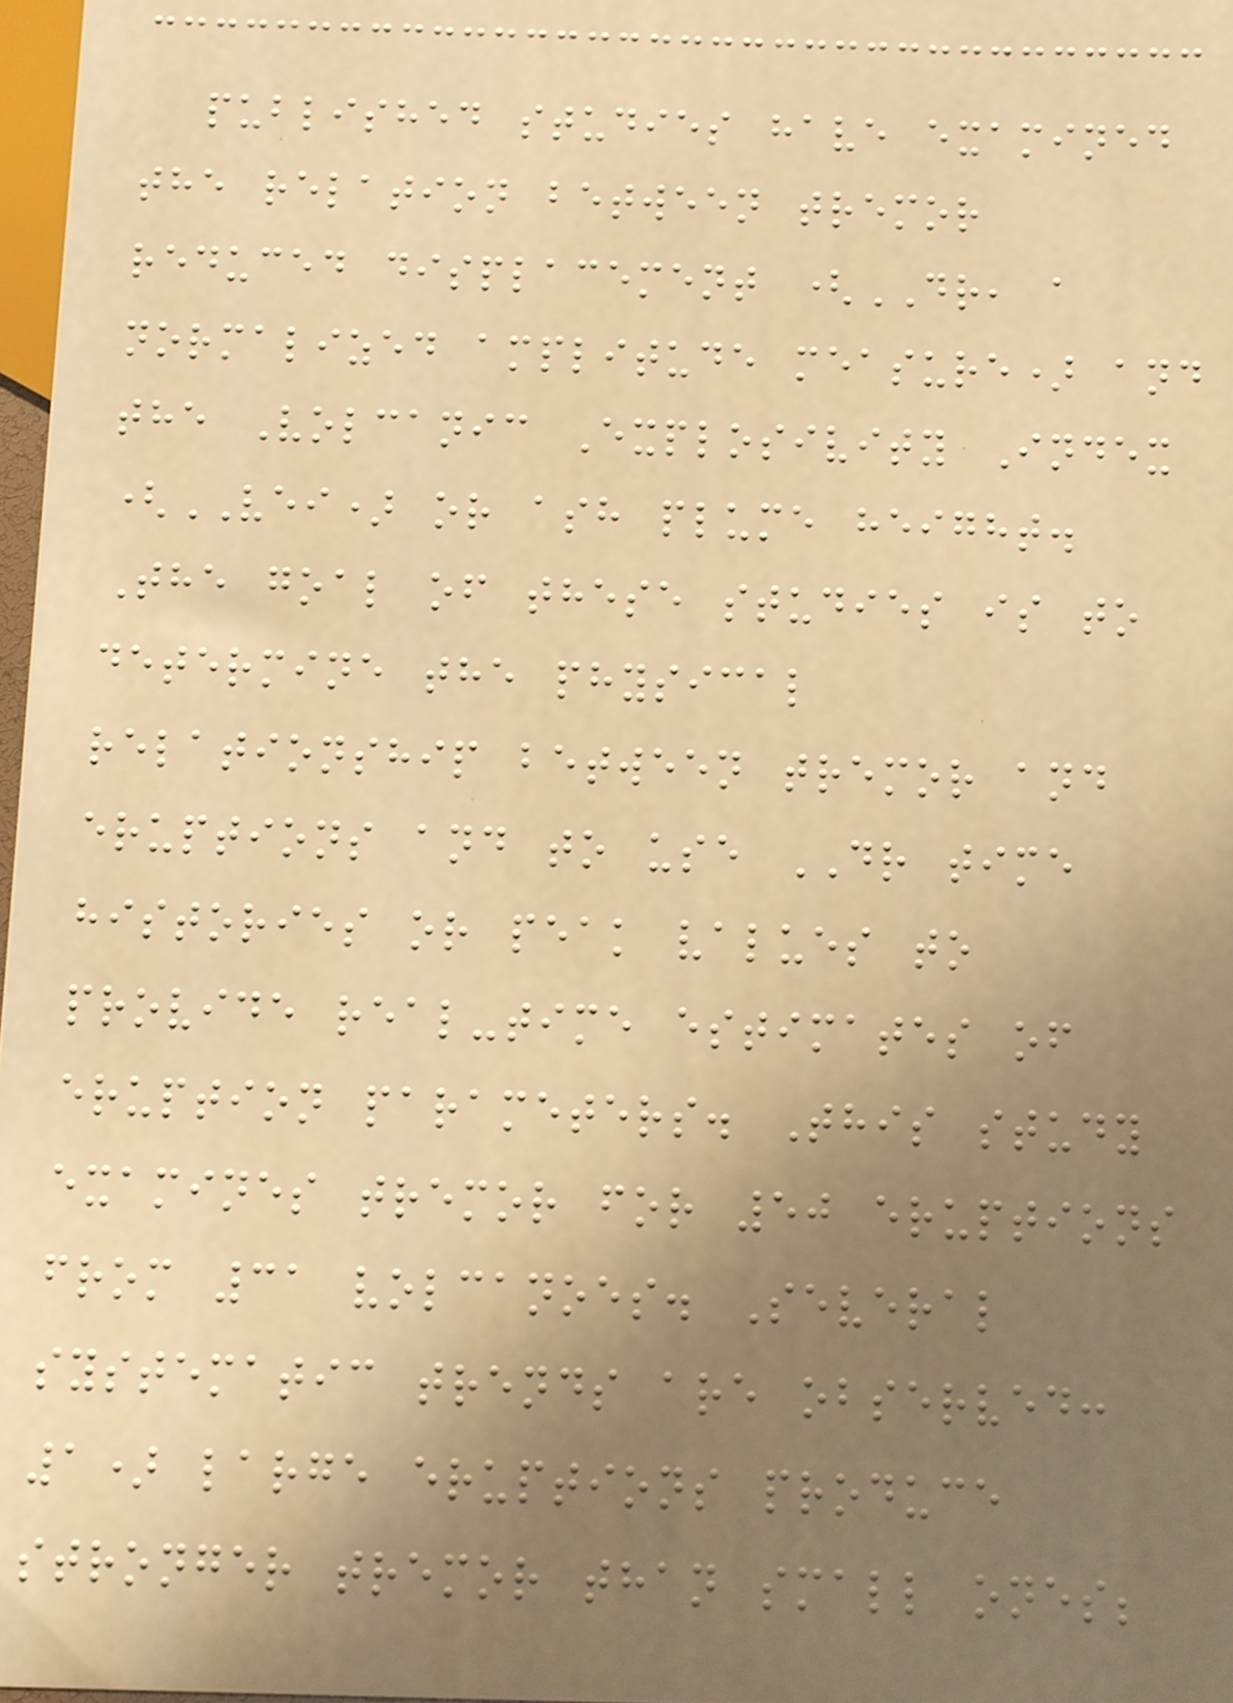published studies have examined
the relation between tremor
reduced displacement (DR, a
normalized amplitude measure) and
the Volcanic Explosivity Index
(VEI) or ash plume height.
The goal of these studies is to
determine the physical
relationship between tremor and
eruptions and to use DR time
histories or peak values to
provide real-time estimates of
eruption parameters. This study
examines tremor for 50 eruptions
from 31 volcanoes. Several
systematic trends are observed:
1) large eruptions produce
stronger tremor than small ones;
